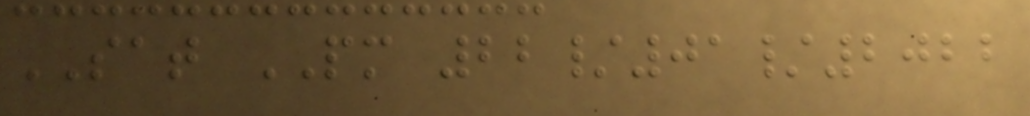SAT PM 22/01/2022
